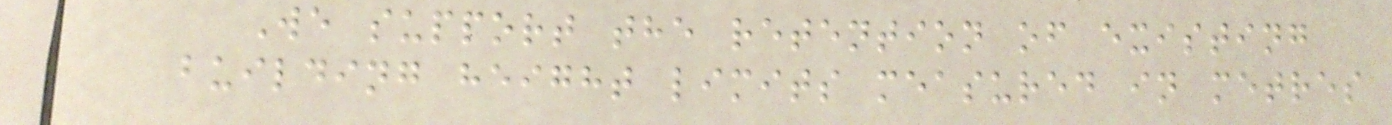We support the retention of existing
building height limits measured in metres
